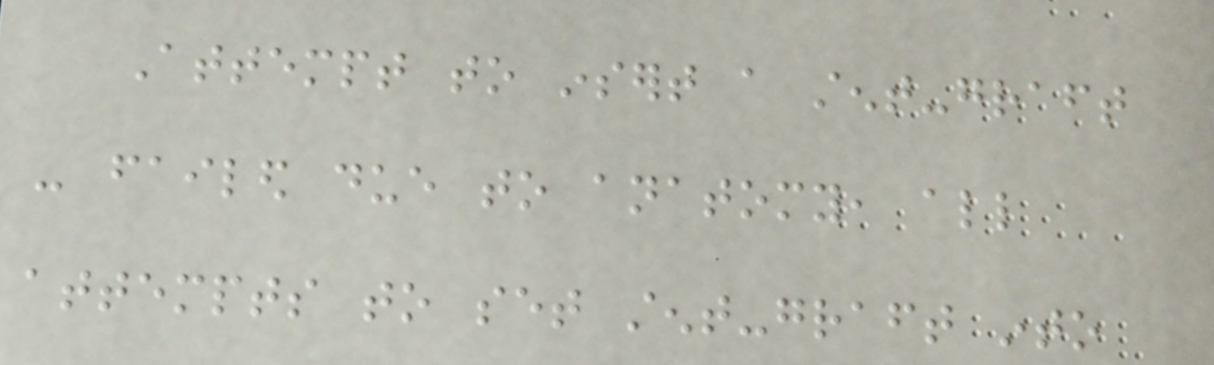Attempt to insert a stent-graft
- failed due to anatomy, all
attempts to set stent-graft into
